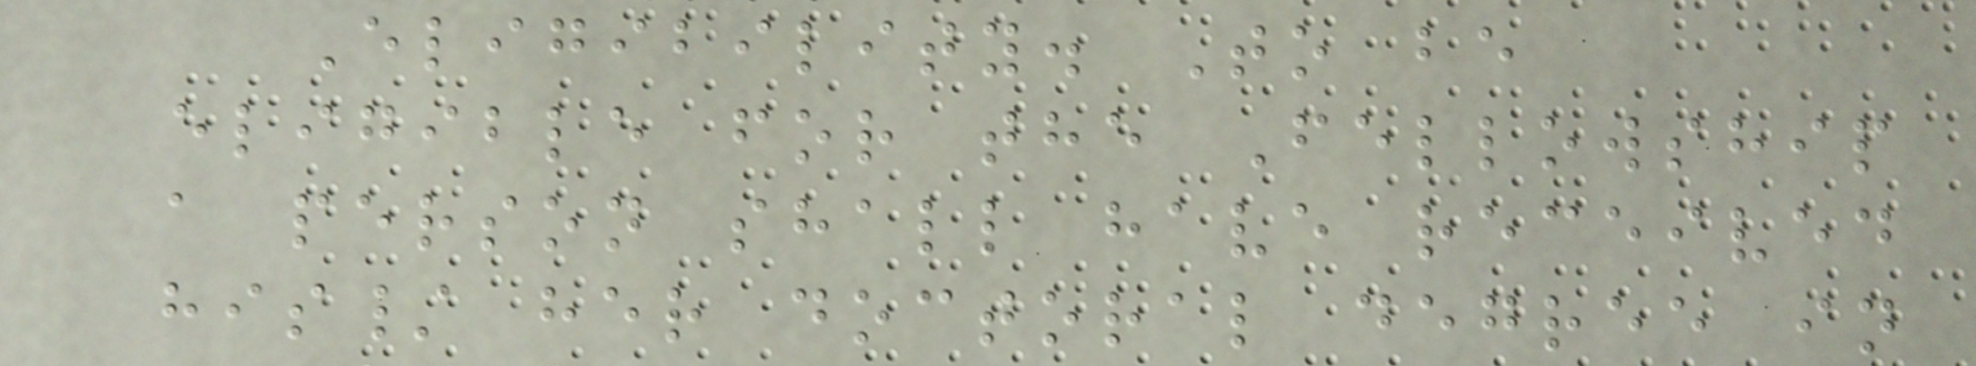Eligibility. To be
eligible for the Fellowship
a person shall have received
his/ her doctoral degree in
